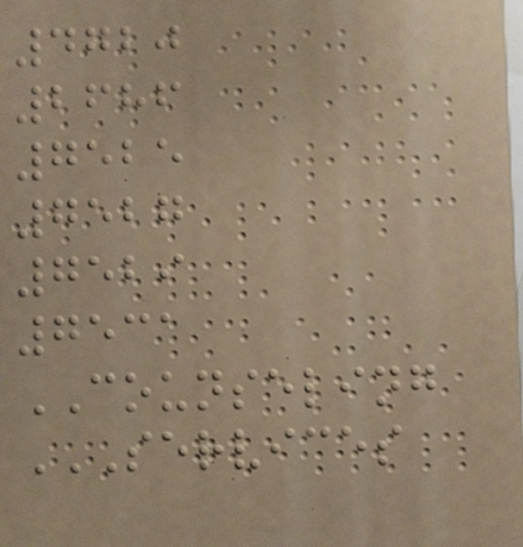4720
2686
7525
7527
7529
7531
COUNSELING
SERVICES
